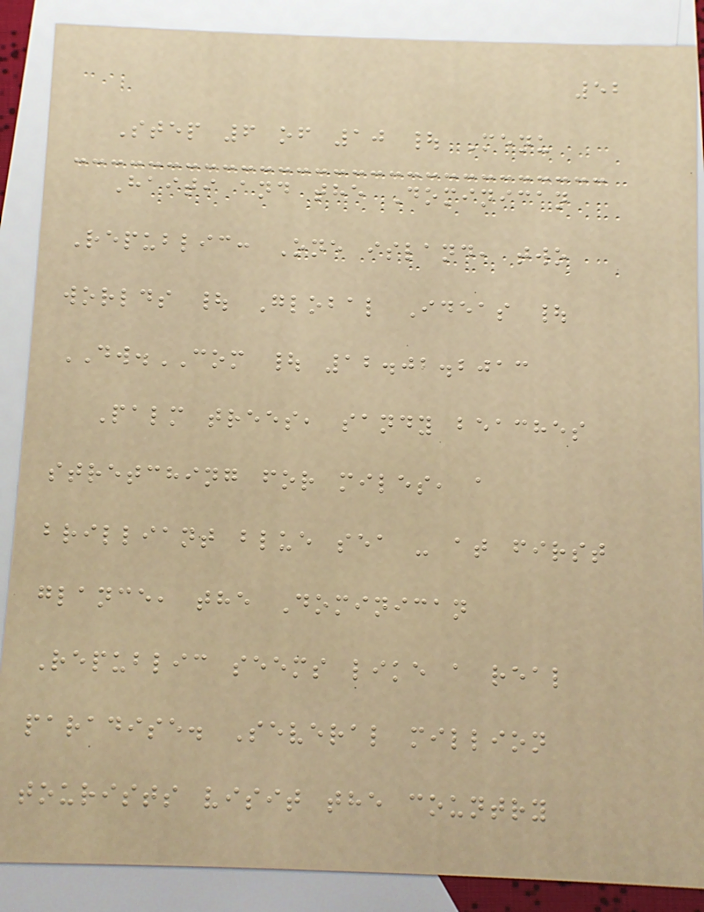52
Step 6 of 10 | Menu
Haiti and the Dominican
Republic: One island, two
worlds | Global Ideas |
DW.COM | 12.02.2013
Palm trees, sandy beaches
stretching for miles, a
brilliant blue sea - at first
glance, the Dominican
Republic seems like a real
paradise. Several million
tourists visit the country
